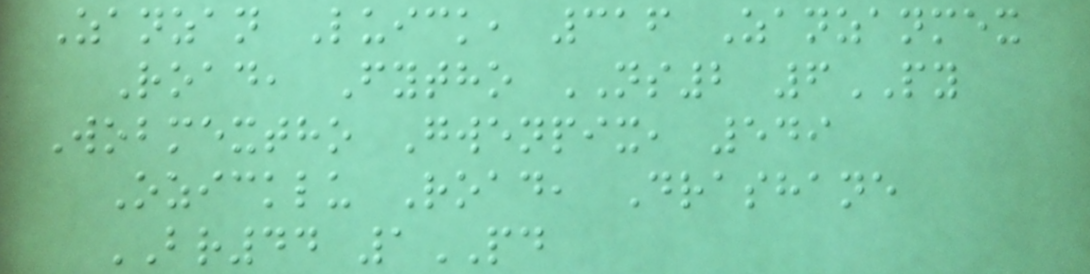Zanzan Luick, 316 Zanzanmex
Road, Fytho NS2 6PY
Wobmextho Gwenpix, 549
Ozicklu Road, Drashane
BR44 1PD
